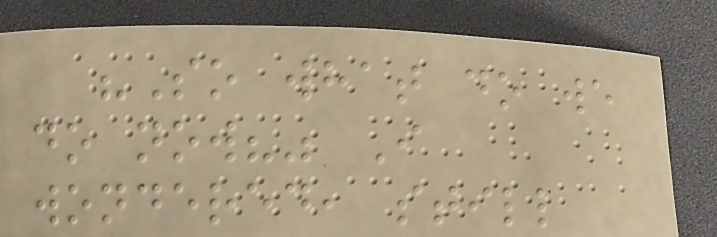"So what do we
do now?" I
wondered, still
